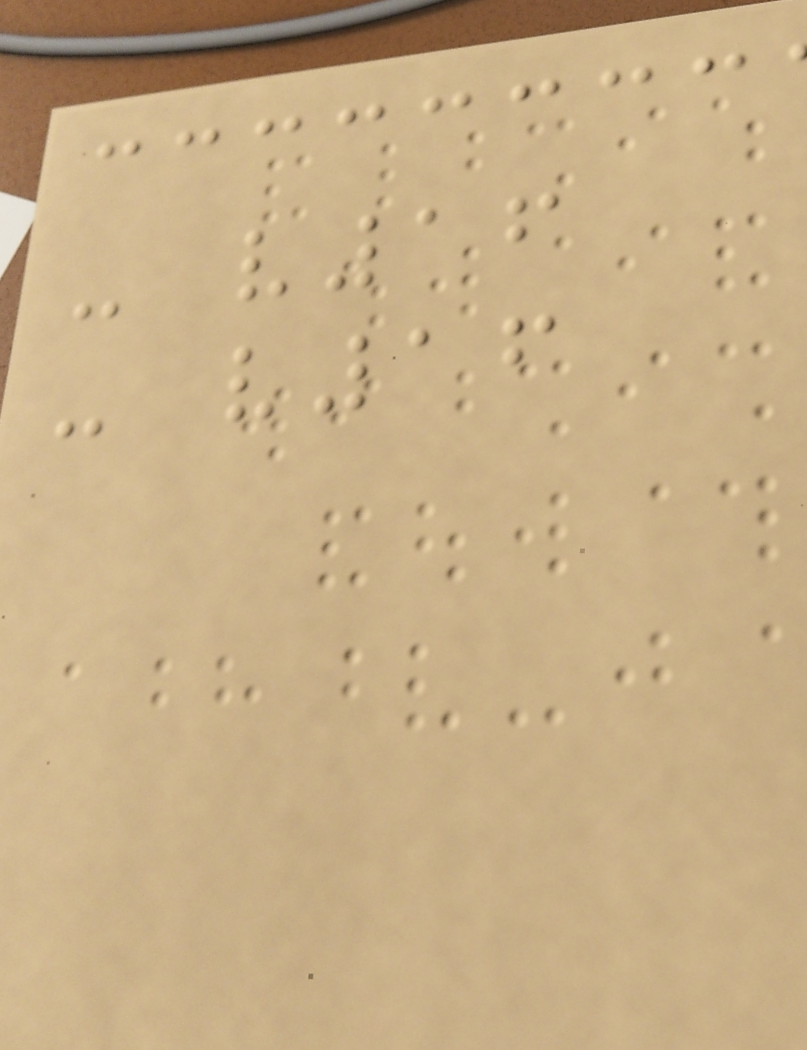- v16
- v16
